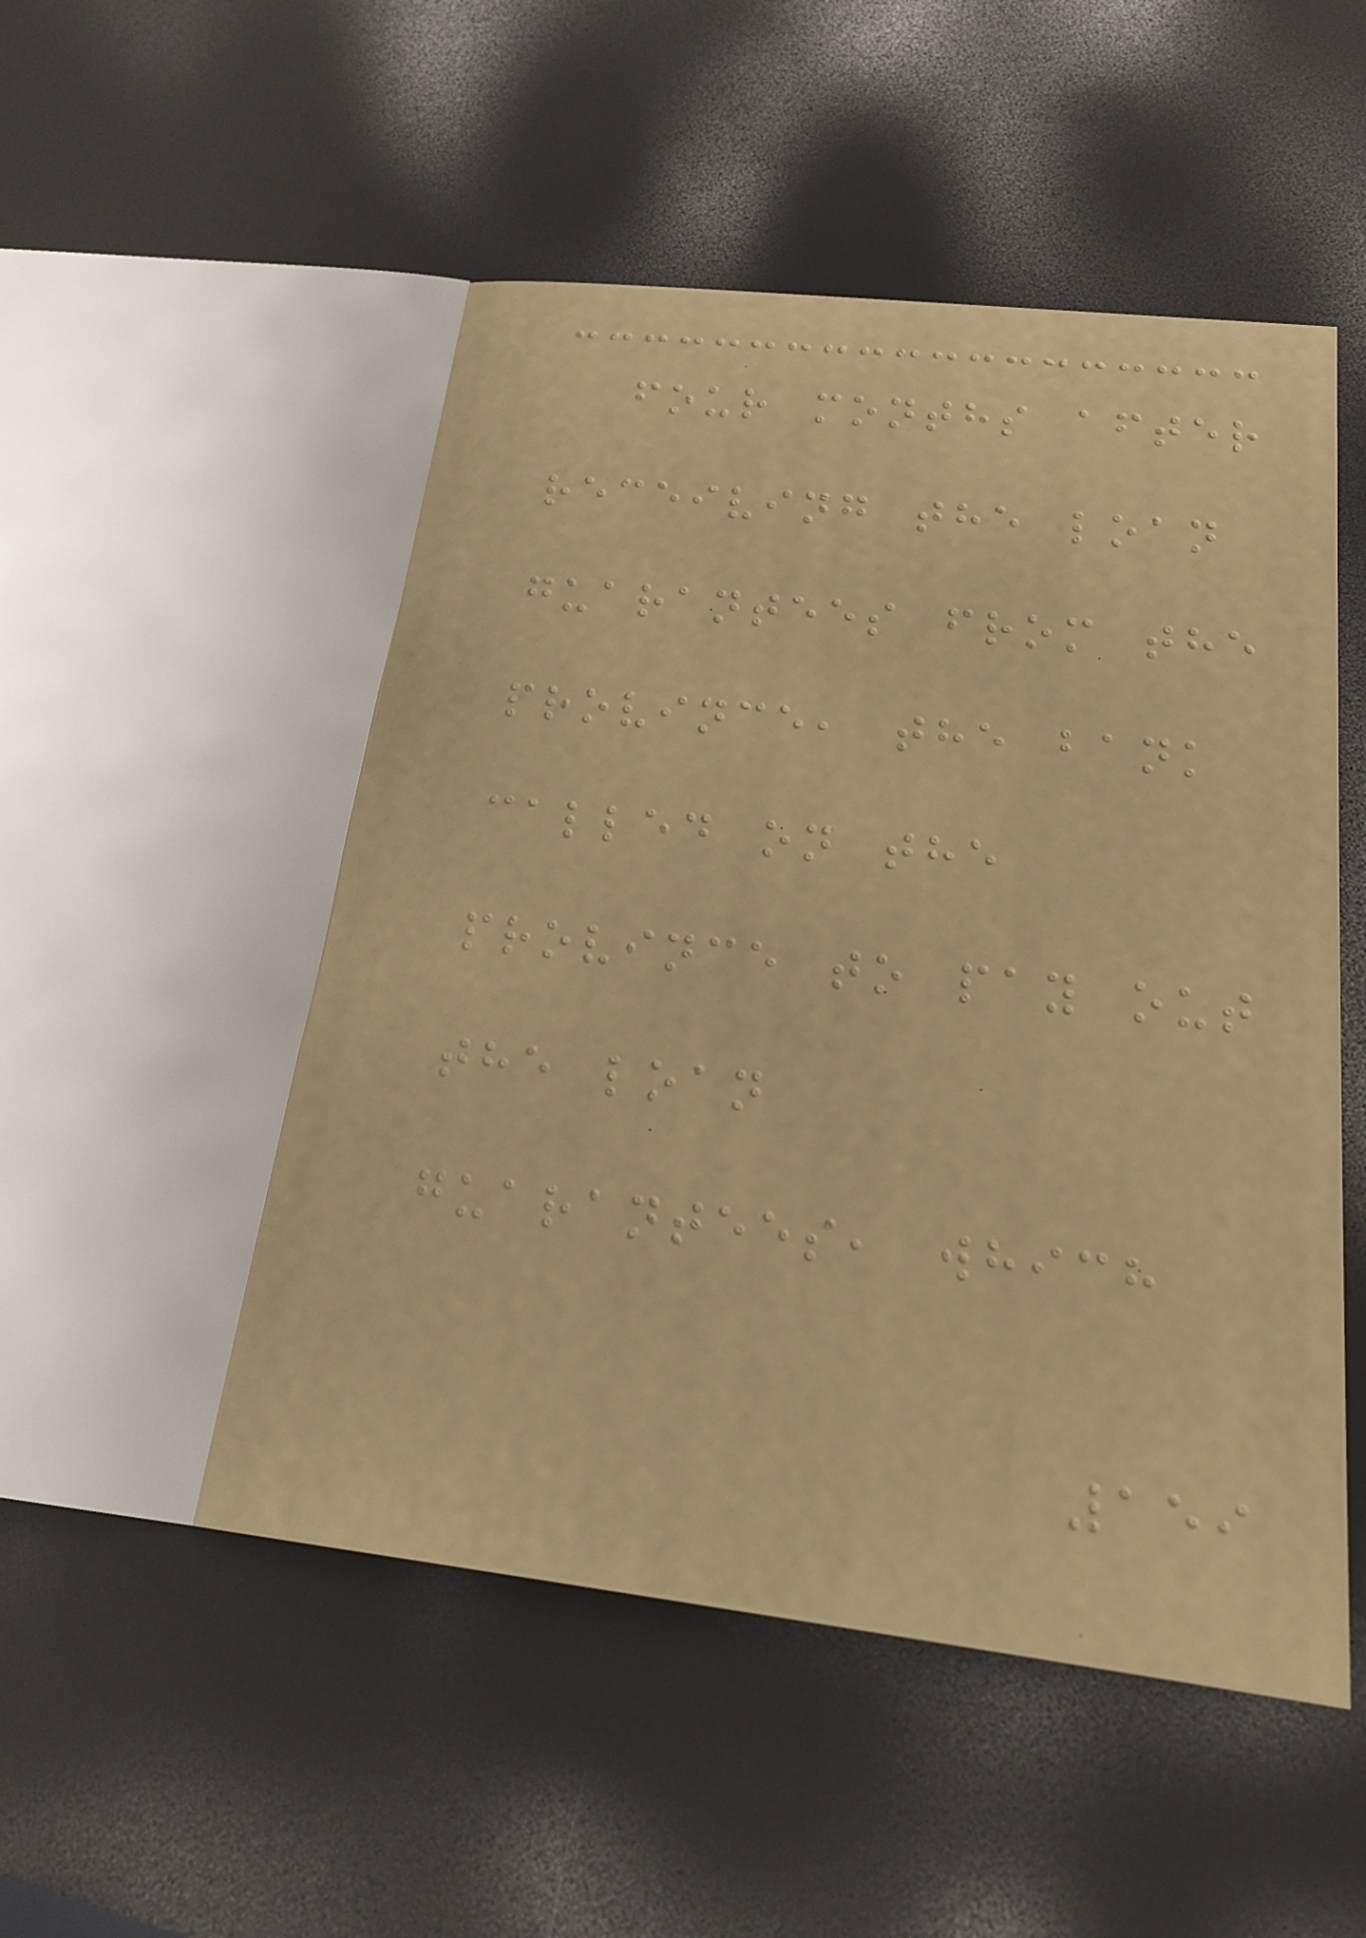four months after
receiving the loan
guarantees from the
province, the bank
called on the
province to pay out
the loan
guarantees, which
159
